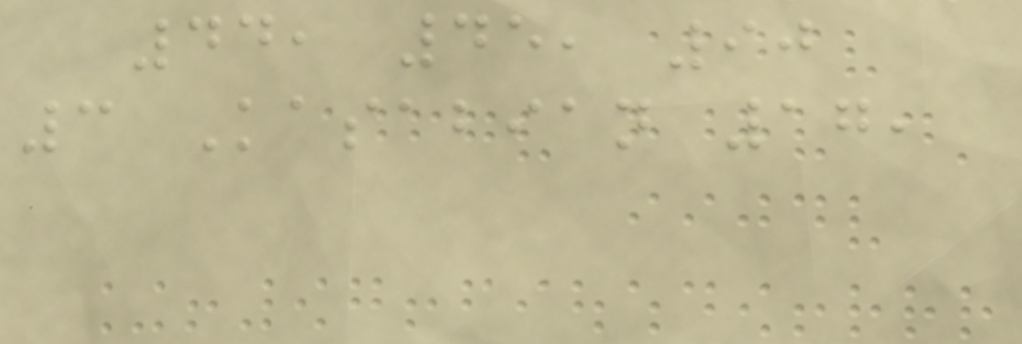44, 45, 90
3 Kasabian 17,
